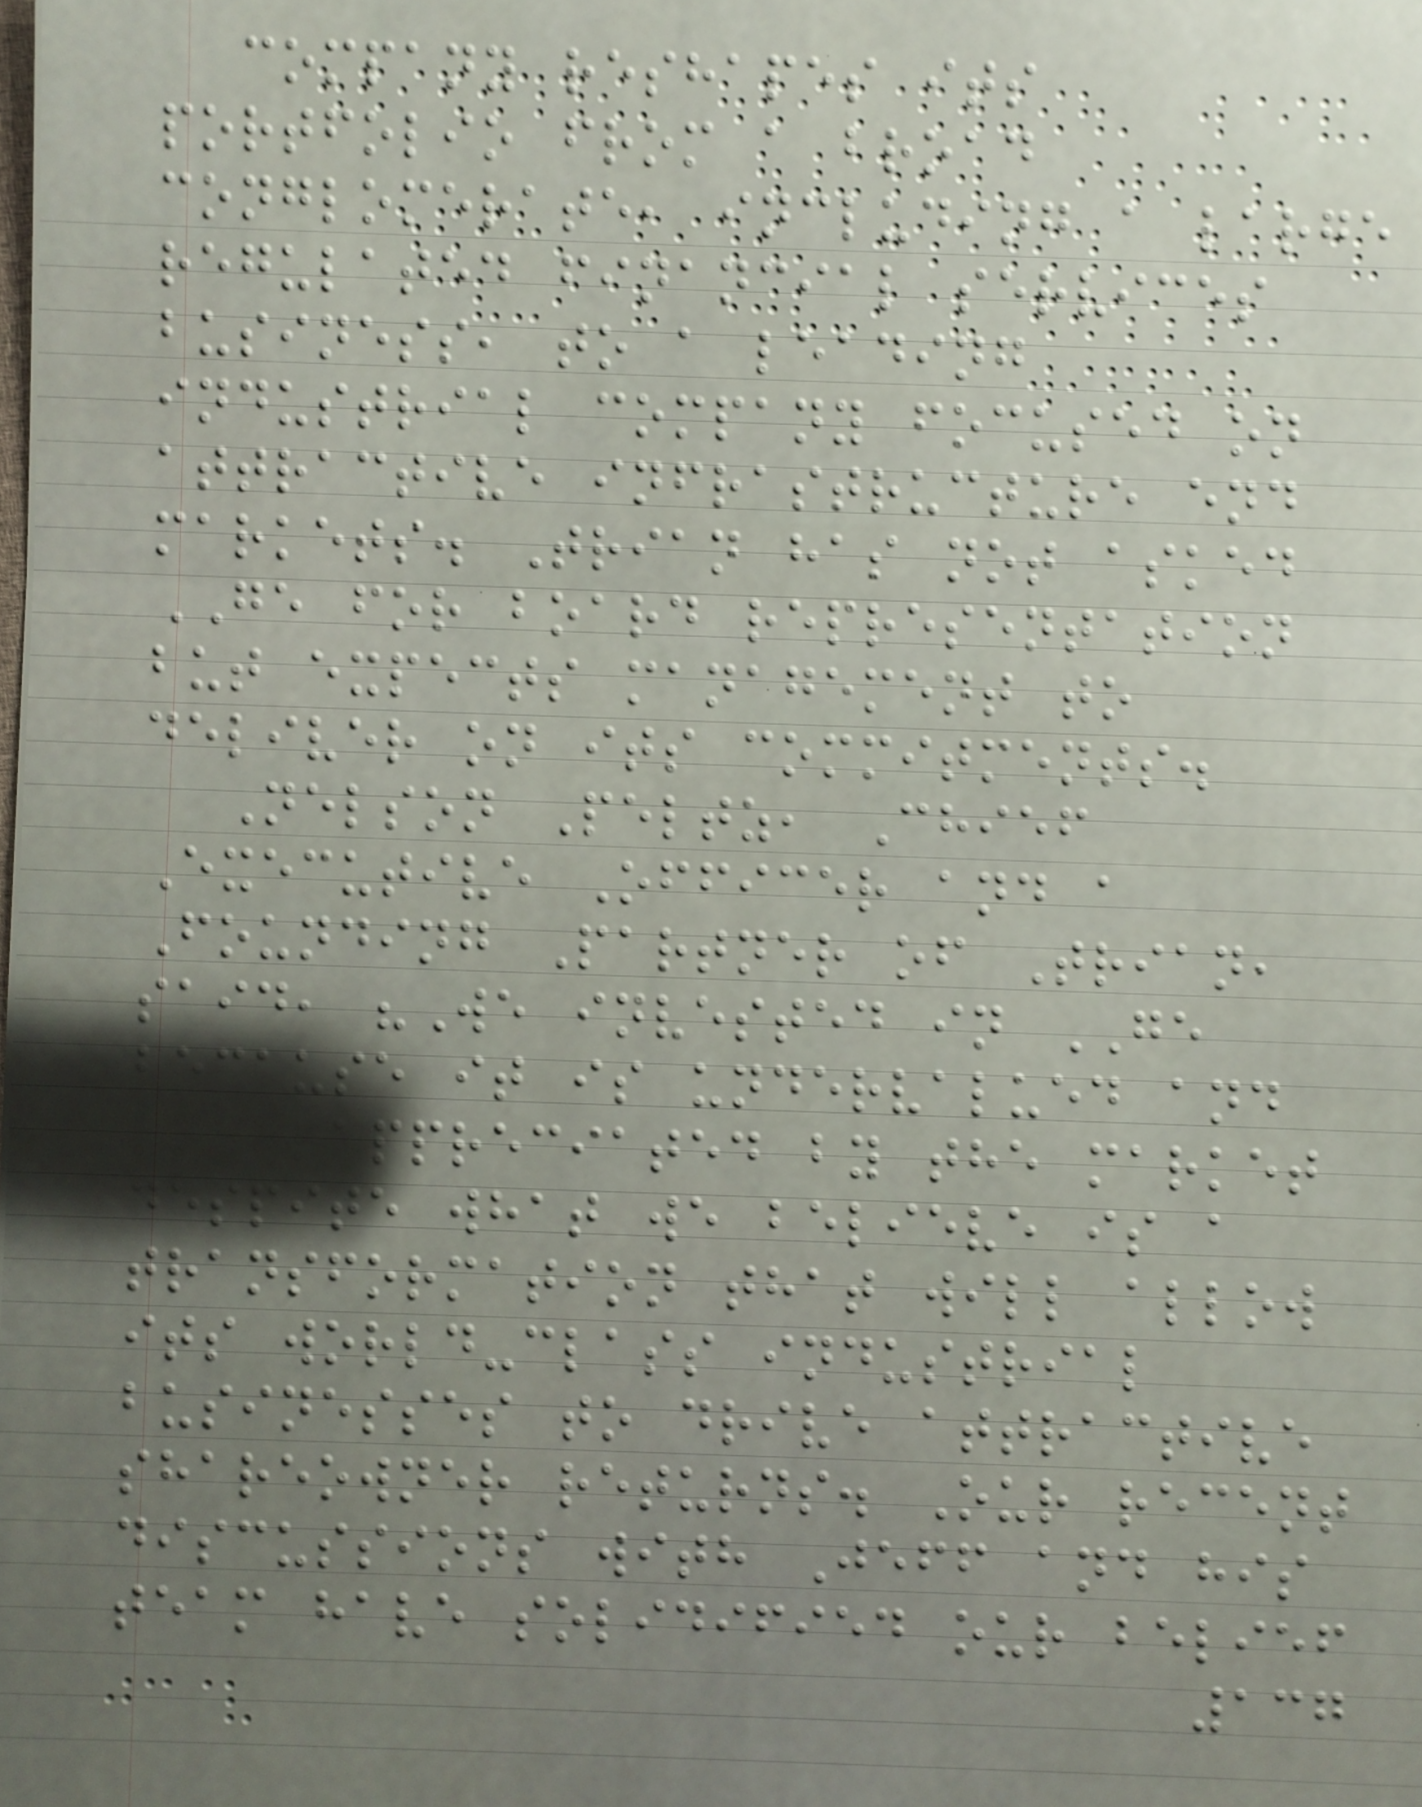company reshapes its
portfolio from a broad
conglomerate, including a large
regulated financial services
business, to a leading
industrial company focused on
attractive infrastructure end
markets. Trian has not asked
GE for board representation
but expects management to
deliver on its commitments.
Nelson Peltz, Chief
Executive Officer and a
Founding Partner of Trian,
said, "We invested in GE
because it is undervalued and
underappreciated by the market
despite what we believe is a
transformation that will allow
its world-class industrial
businesses to drive attractive
shareowner returns. Our recent
discussions with Jeff and his
team have solidified our belief
137
